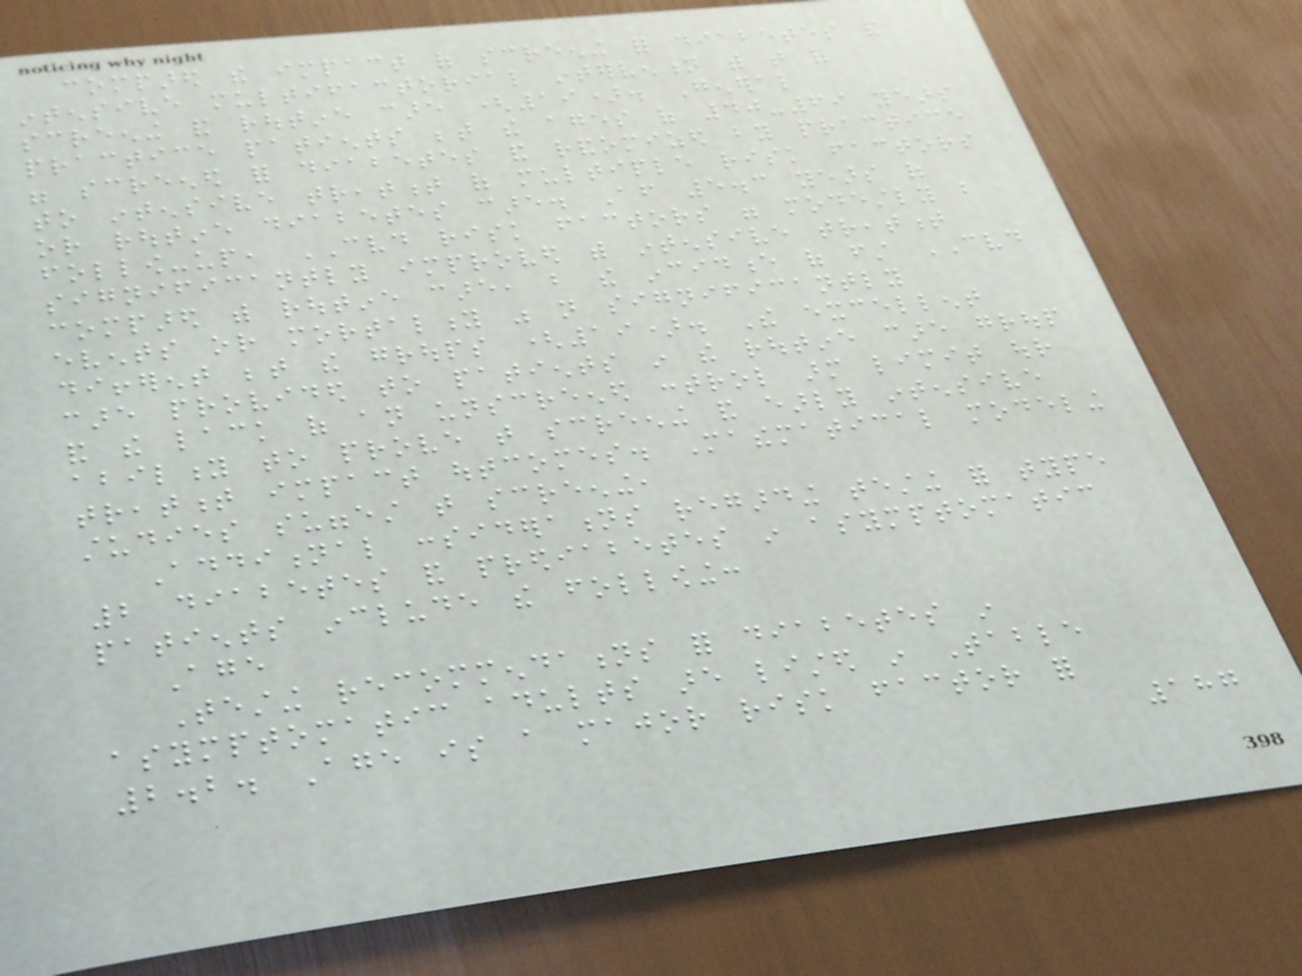compared the impact of screening for diabetes and
intensive multifactorial intervention with that of
screening and routine care (19). General
practice patients between the ages of 40-69 years
were screened for diabetes and randomized by practice
to intensive treatment of multiple risk factors
or routine diabetes care. After 5.3 years of
follow-up, CVD risk factors were modestly but
significantly improved with intensive treatment
compared with routine care, but the incidence of first CVD
events or mortality was not significantly
different between the groups (19). The excellent
care provided to patients in the routine care group
and the lack of an unscreened control arm limit our
ability to prove that screening and early intensive
treatment impact outcomes. Mathematical modeling
studies suggest that screening,
Additional considerations regarding testing for type
2 diabetes and prediabetes in asymptomatic
patients include the following:
Age
Testing recommendations for diabetes in
asymptomatic adults are listed in Table
2.2. Age is a major risk factor for
187
